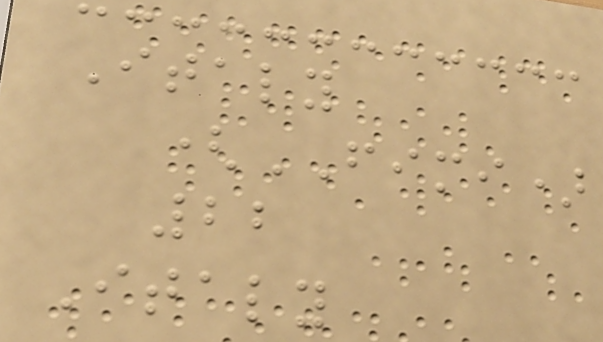Italy
(FIMI)
22
Italy
